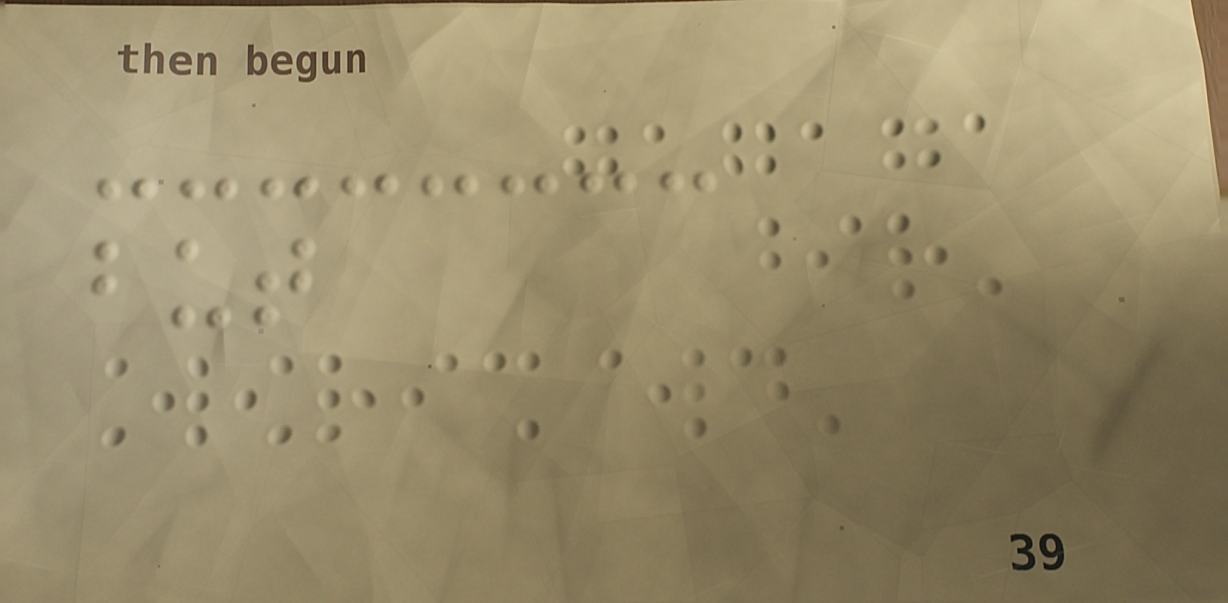but
